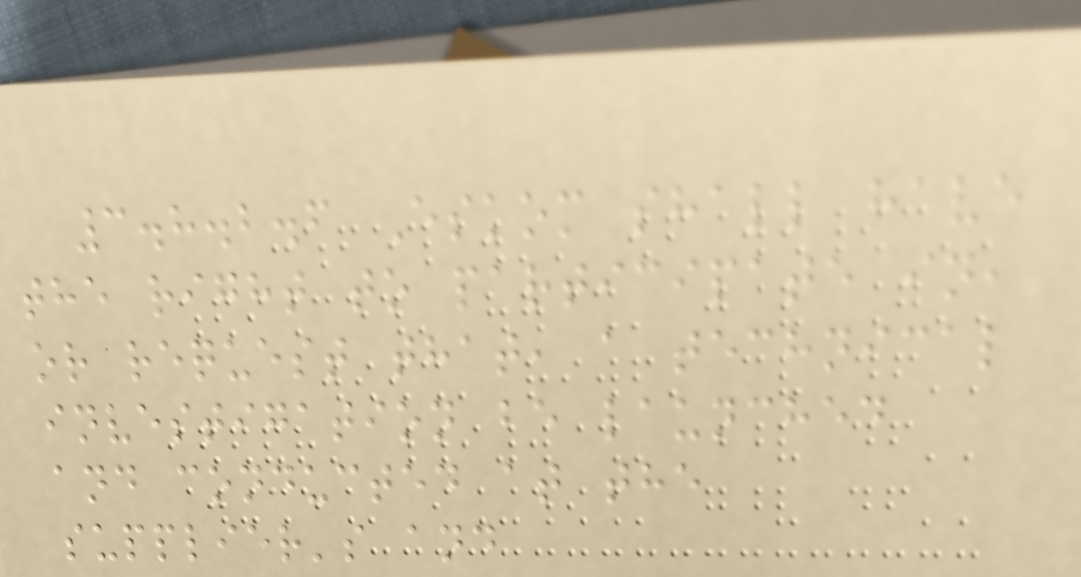3.8.2.6 Eskom shall have
the right to participate in,
or request that, a technical
investigation be launched
and conducted at the
supplier's and
